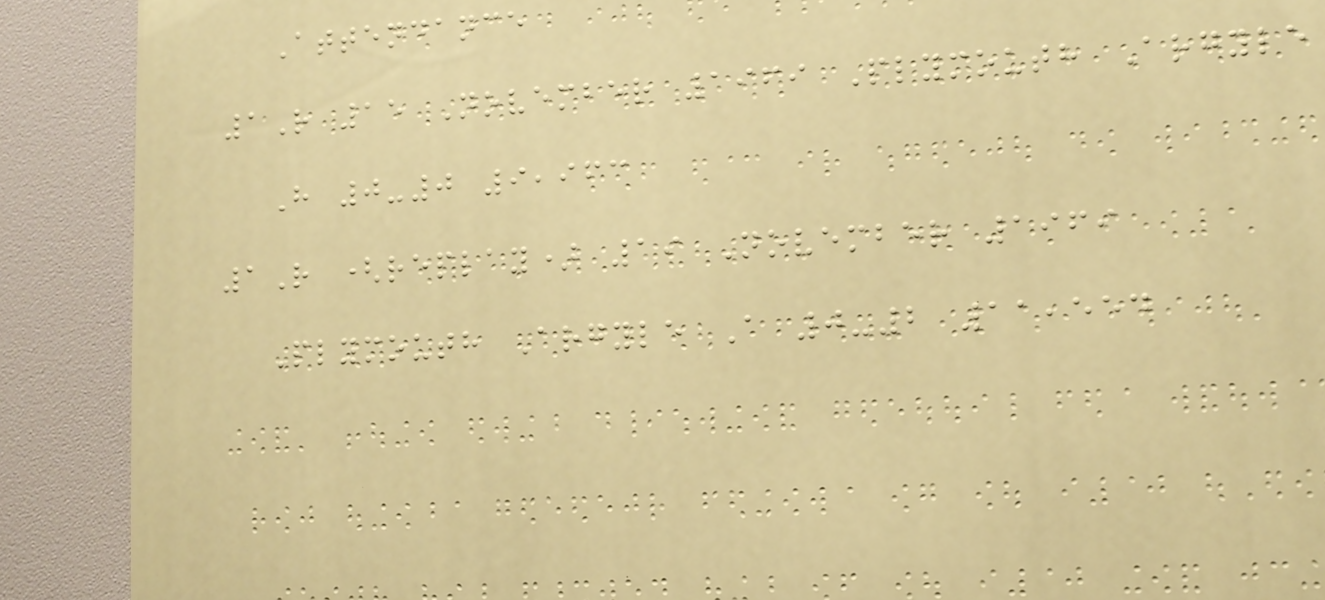Attendance
1R 15 November 1969 Plymouth Argyle
H 0-0 9,963
1R (replay) 19 November 1969
Plymouth Argyle A 0-2 11,554
